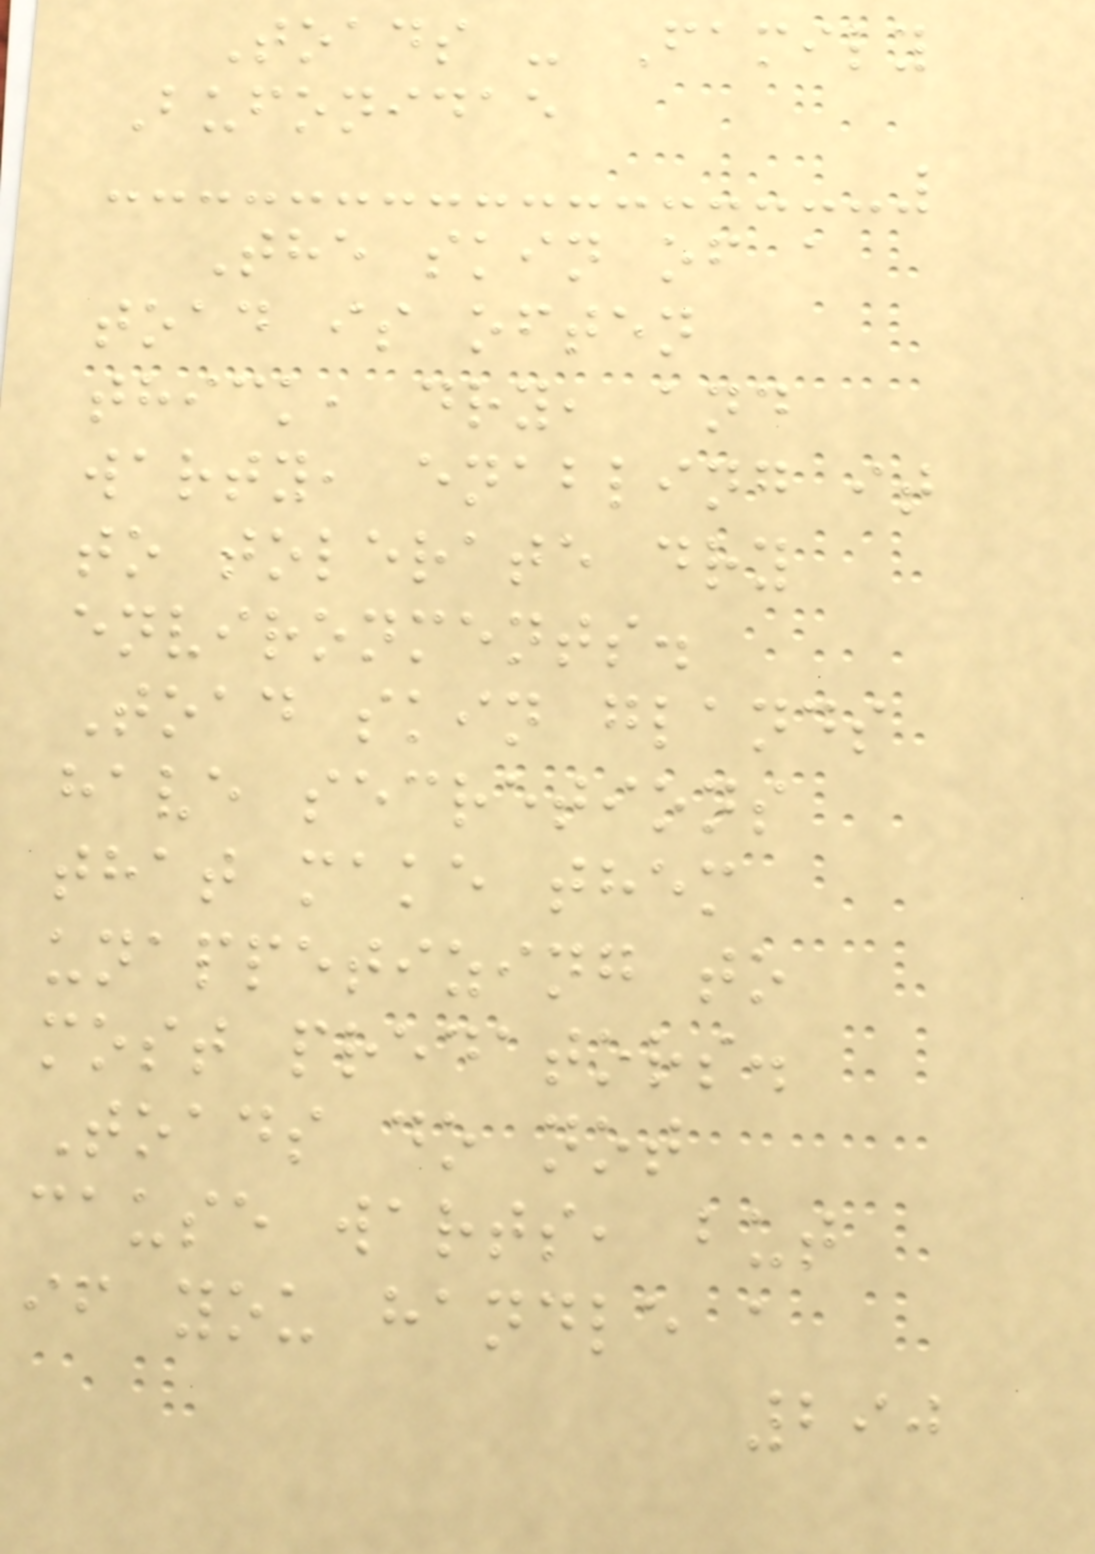Toads - Family
Bufonidae
The skin of a
toad is often
thick, dry, and
warty, enabling it
to tolerate dry
environments.
Toad skin glands
have secretions
that make them
unappetizing to
most predators.
Toads do not
cause warts, but
if you handle a
290
